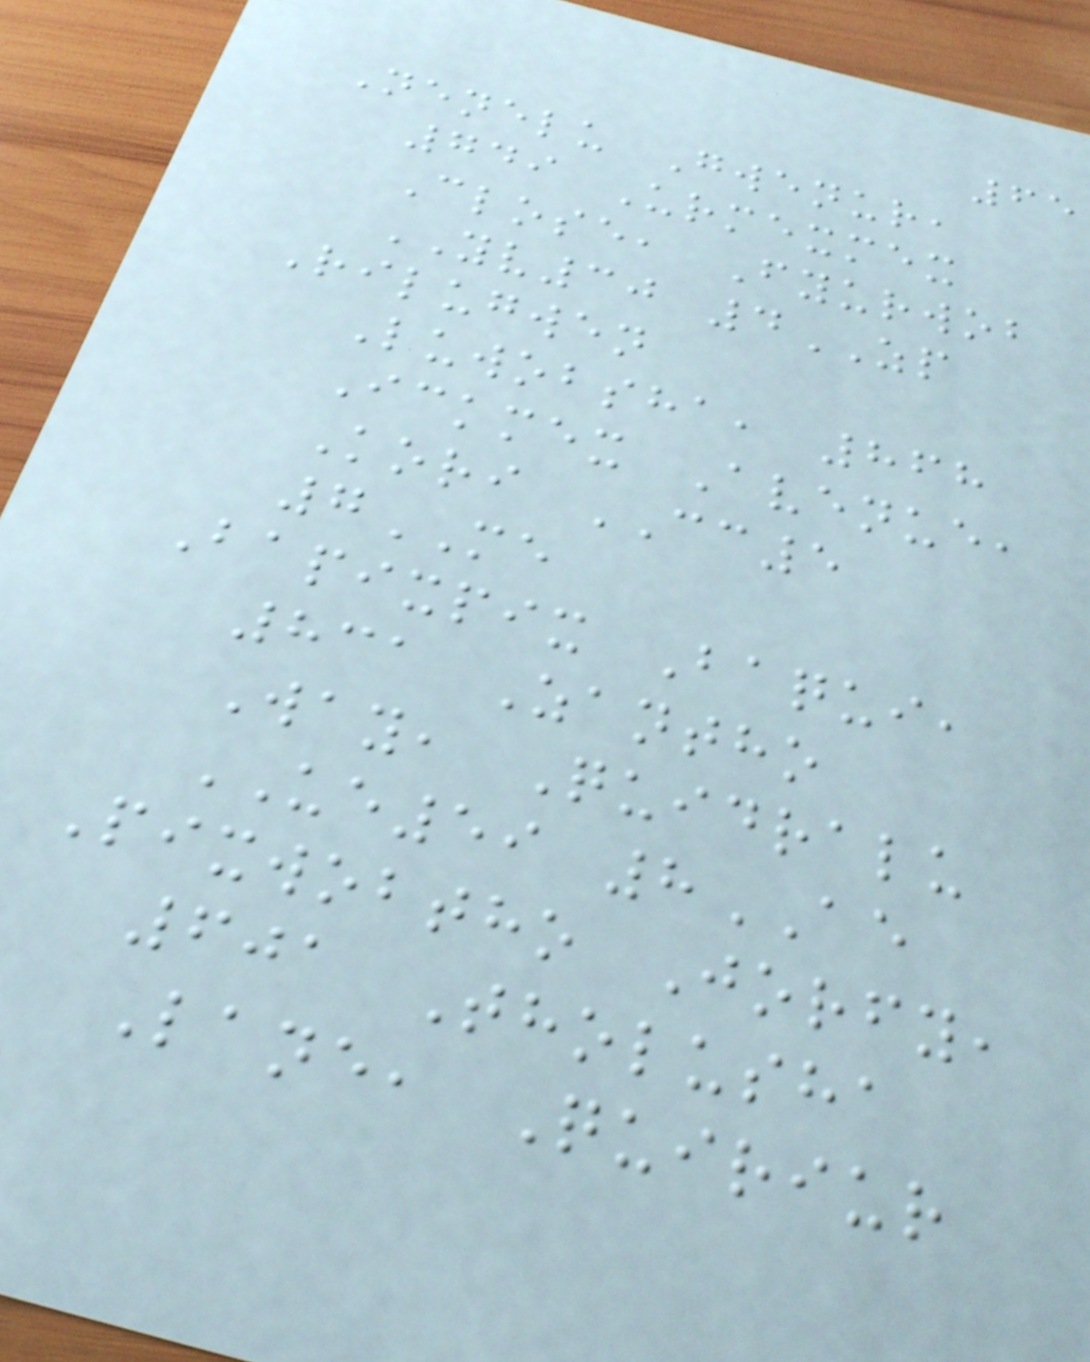65
Nenelu Gwenur,
749 Urmexmex
Close, Fyurwob
YV30 4ZP
Rilugwen
Luwobsha, 868
Ickmex Avenue,
Kori CC5
7ME
Bapixpix Baqui,
831 Zantho
Way, Quidralu
UE59 8AE
Pixwobtho Jorfy,
601 Tholusha
Lane, Quiriur
